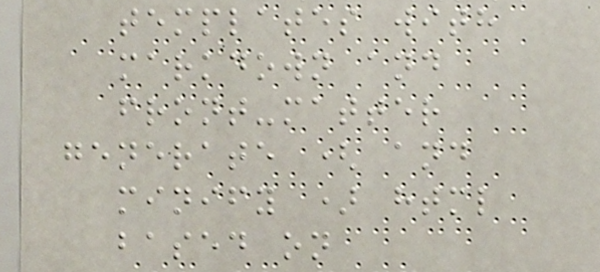templates with
markdown and
front-matter
generate ( and
minify ) html
based on
